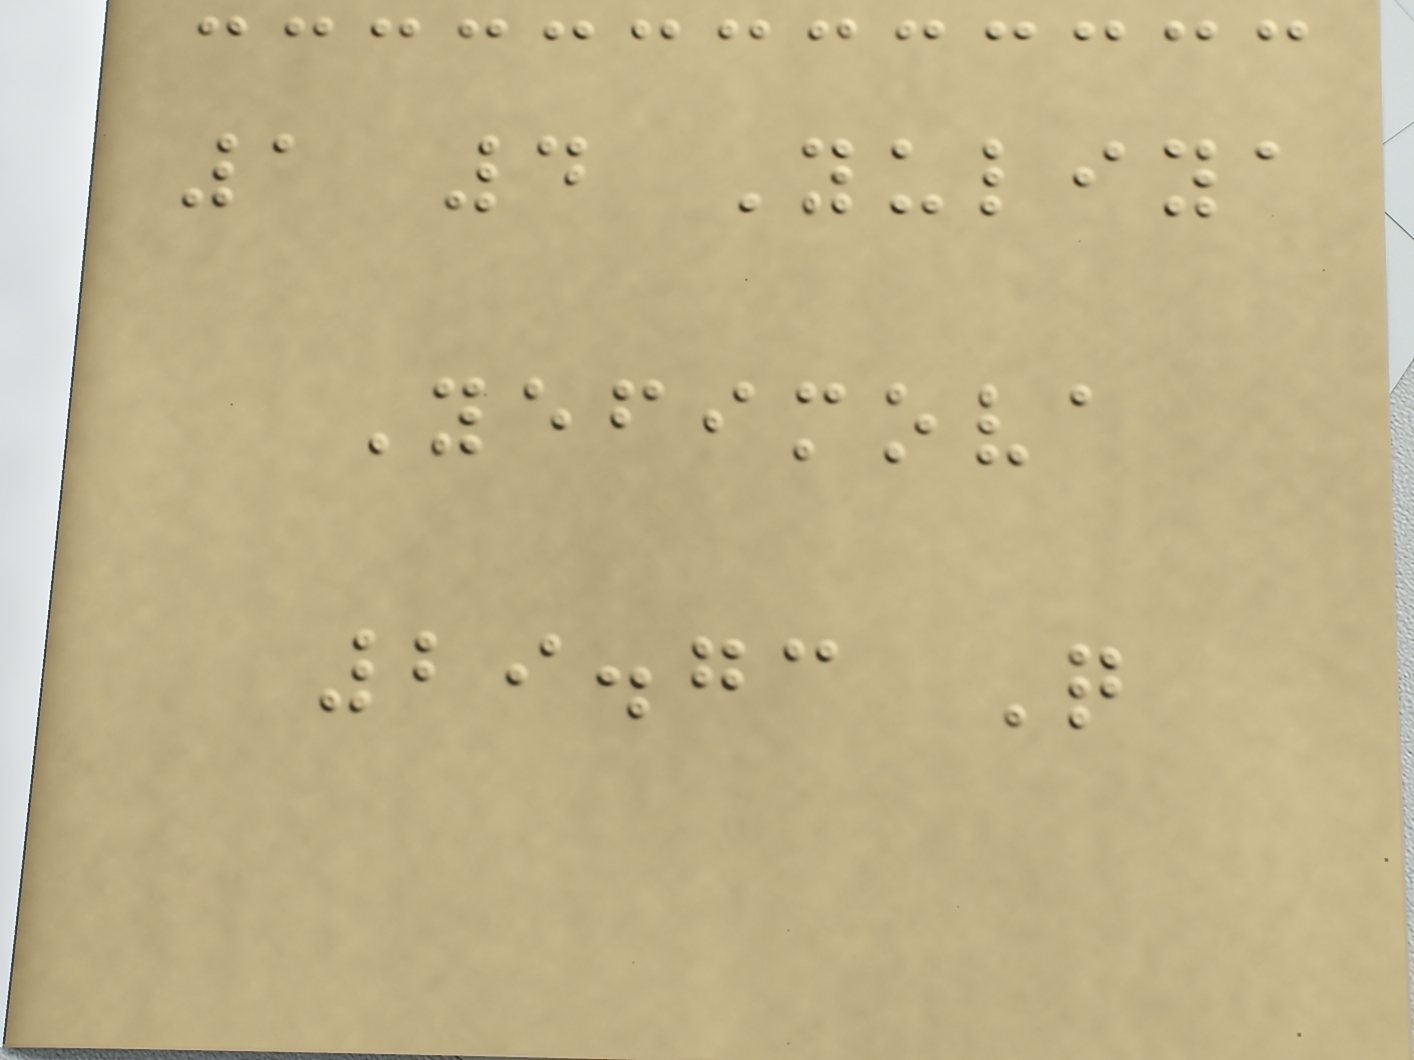1 4 Yuliya
Yefimova
29.73 Q
